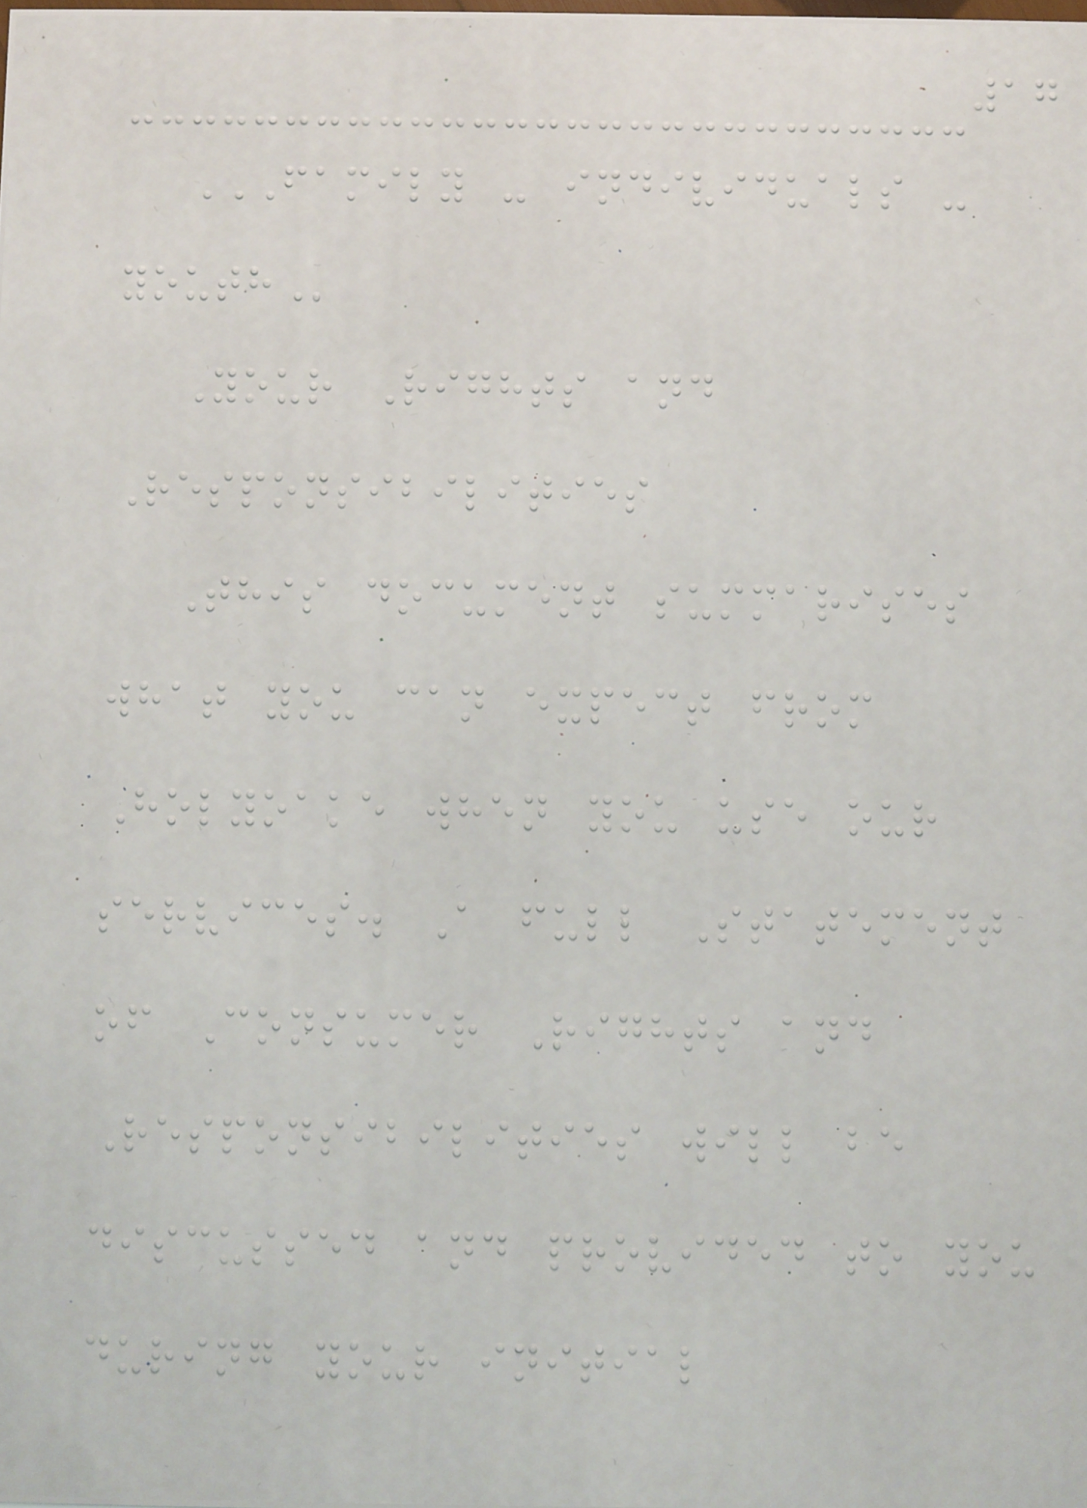17
FAMILY - INDIVIDUALS -
YOUTH
Your Rights and
Responsibilities
This document summarises
what you can expect from
Holyoake when you use our
services. A full Statement
of Consumer Rights and
Responsibilities will be
discussed and provided to you
during your initial
